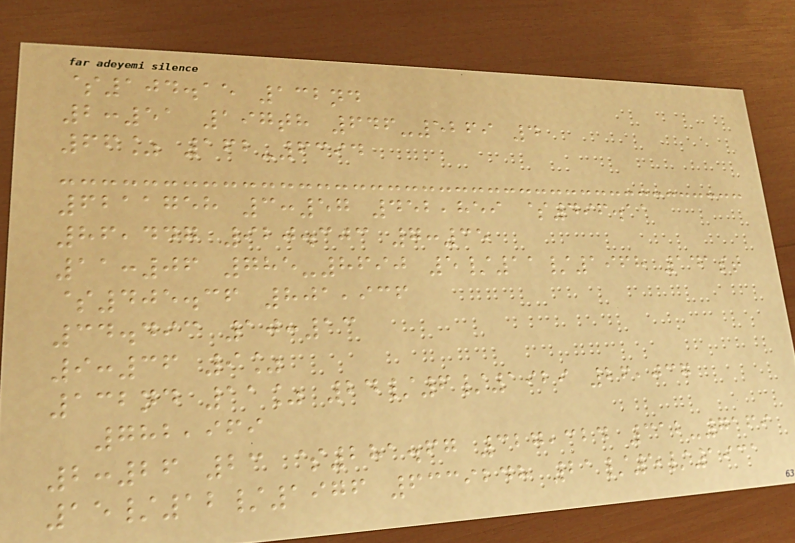$104.15 132nd
2:51 197th 646-5269 4
66% 162-6394
6211758 3:57 452,859 $496.11
86,447 920.303 7:35
11:06 785-8690 5/11/1968 141st
$405.36 801,936
34.493 10:13
9:36 9%
132nd 11% 24/6/1929 26,037
782,969
2:26 23 $281.67 327,324 312-7169
15/12/1976 6339248 21/5/1931
